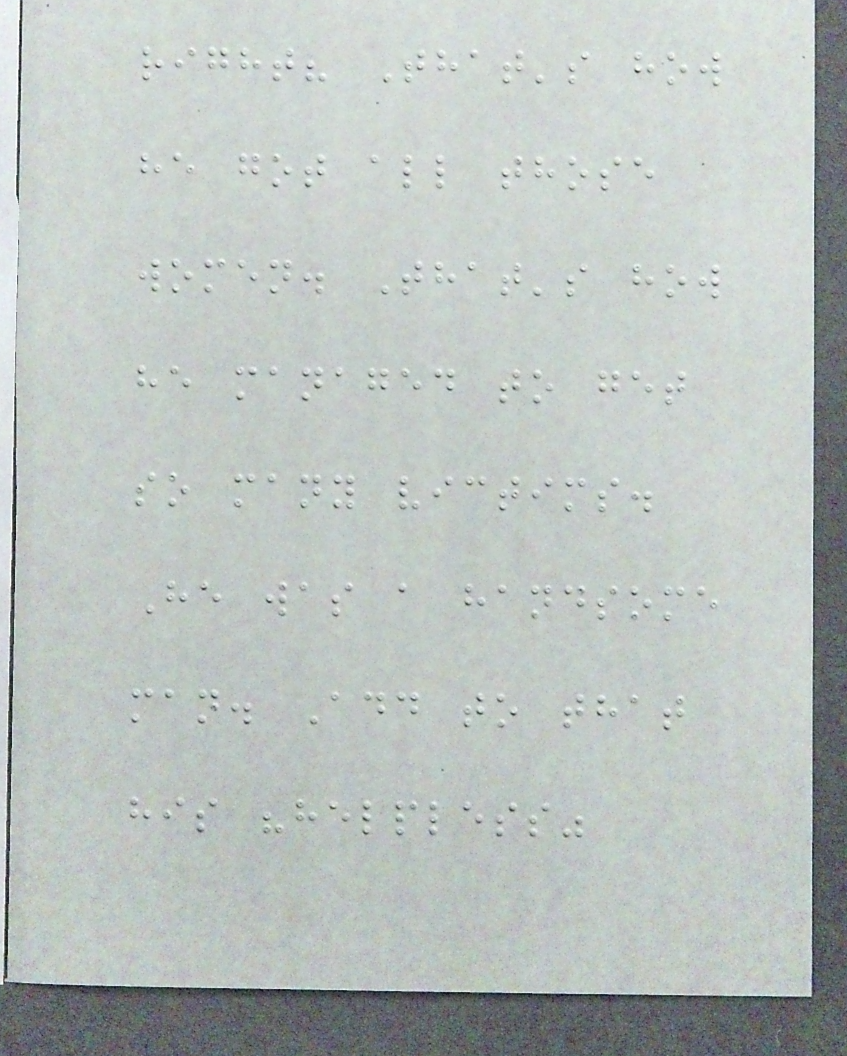right? That's how
he got all those
women. That's how
he managed to get
so many victims.
He was a handsome
man. Add to that
his "helpless"
